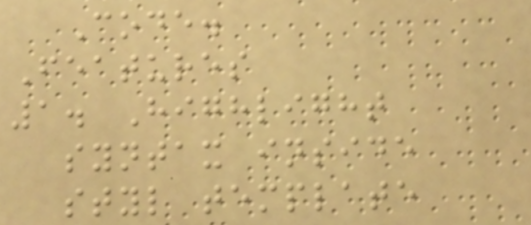Code.
Features
1. Highlight
syntax inside
styl template
